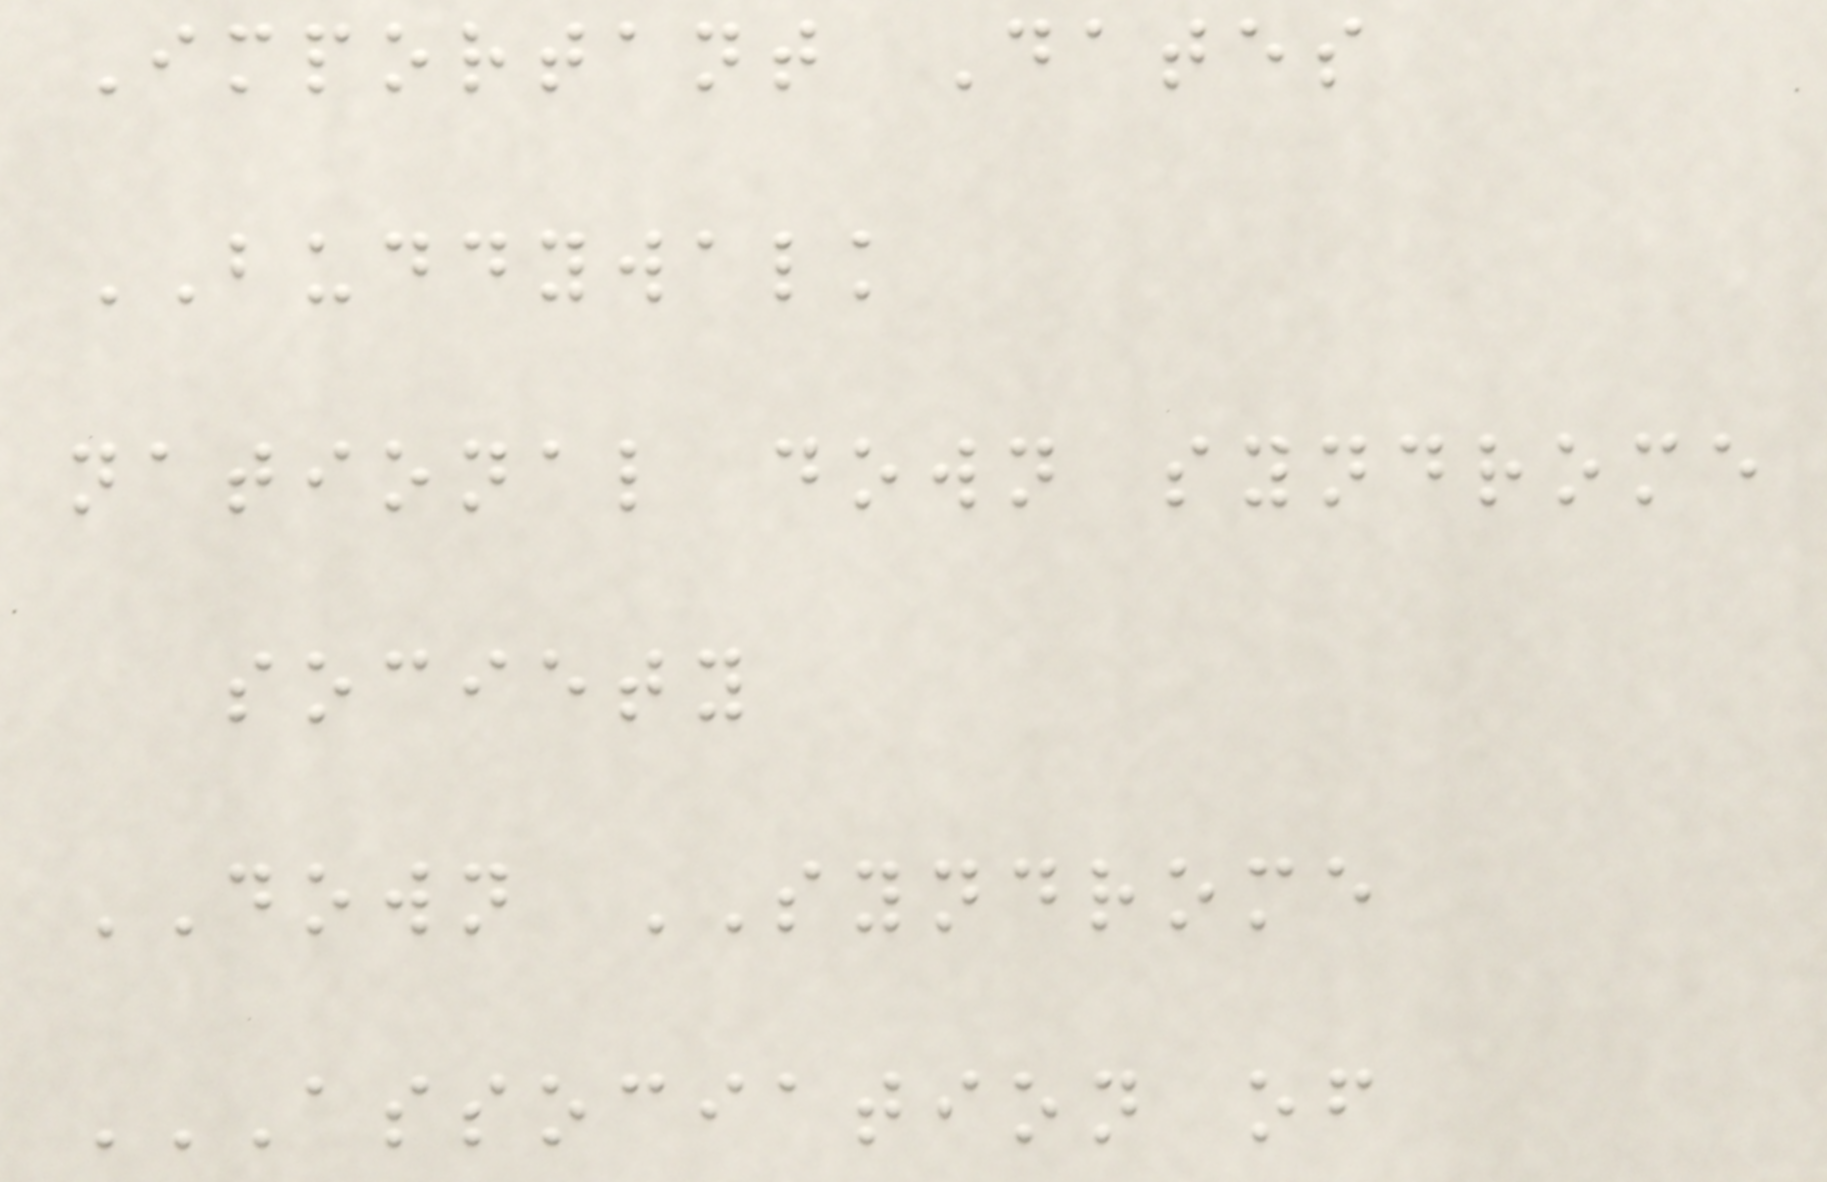Important Dates
BUDDYWALK
national down syndrome
society
DOWN SYNDROME
ASSOCIATION OF
